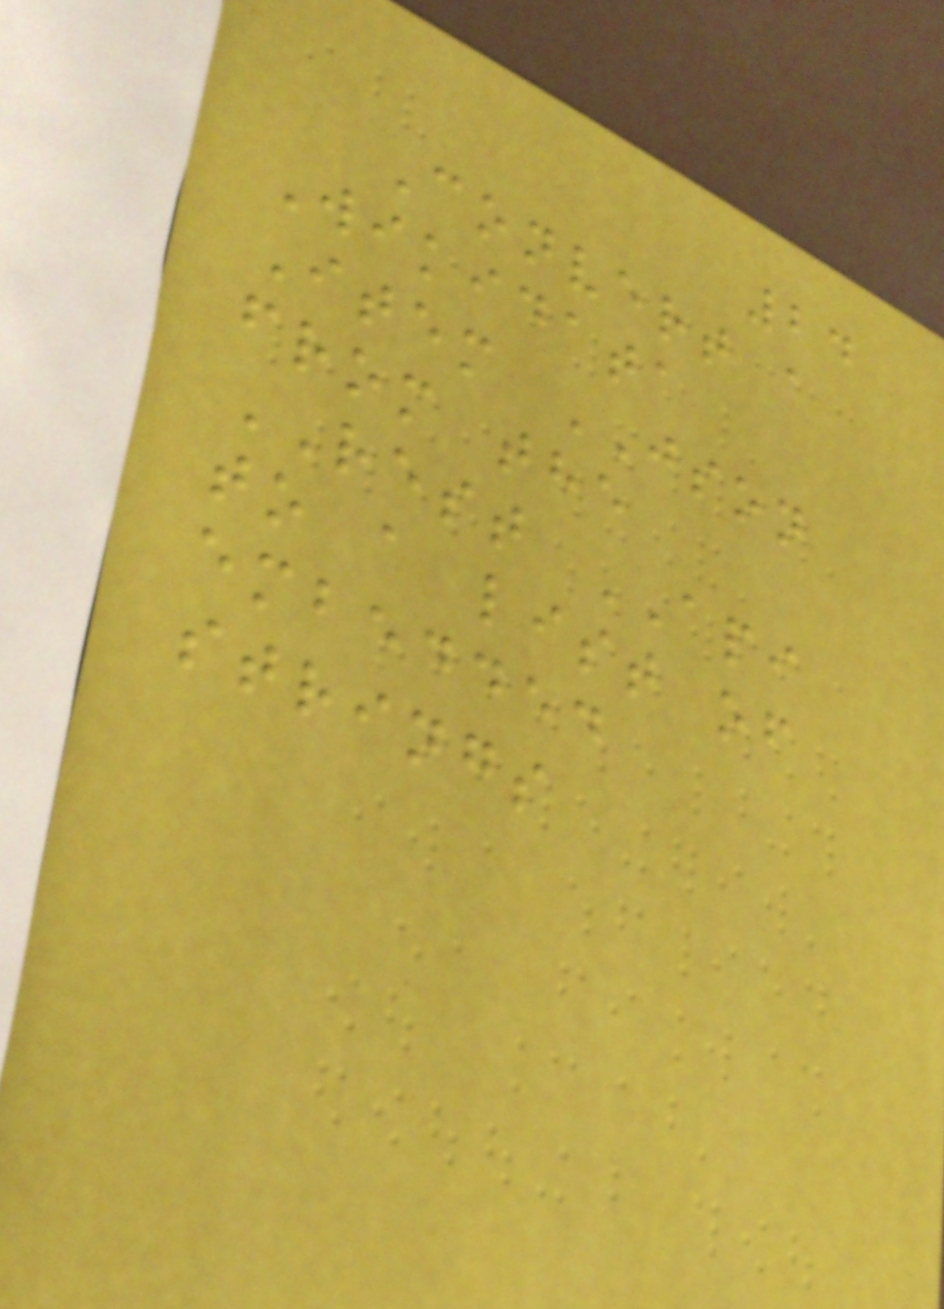24
Convert a
Wikidata
Item JSON
from the
REST API
to a list of
embedded
strings
